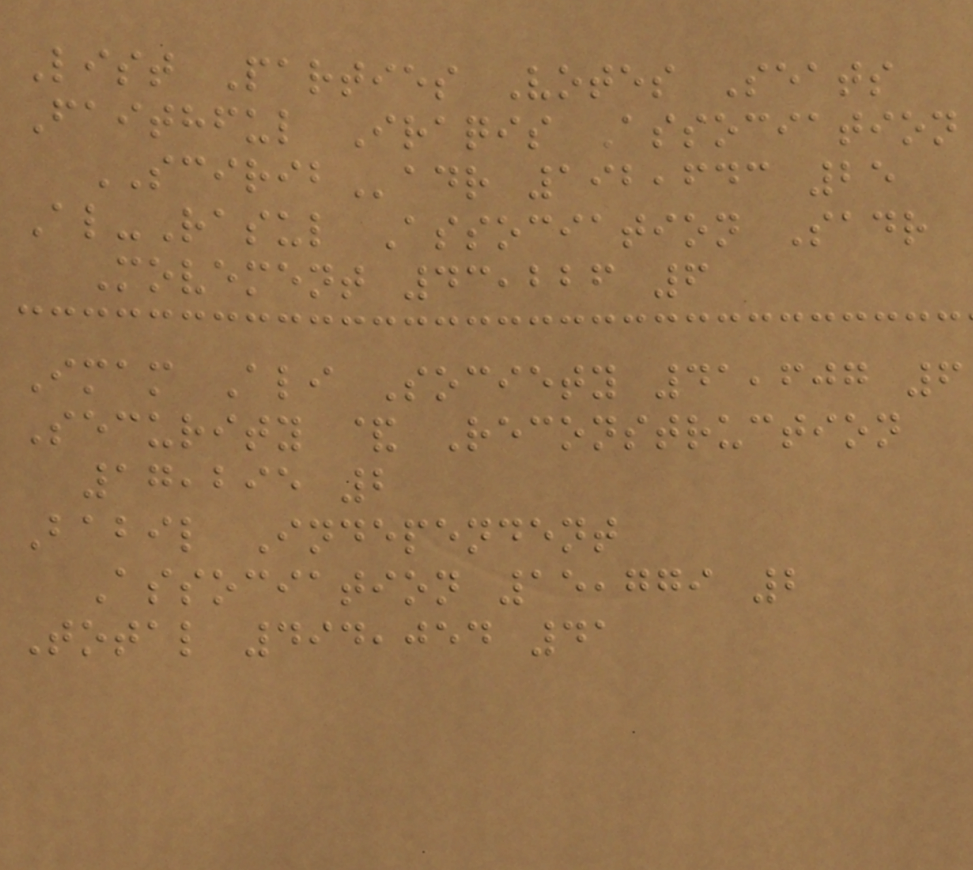List Parties Votes Seats
Faithful Iraqis Association
SCIRIBadr 192,643 25
Al-Rasul Association Sadr
Movement 43,226 6
Imam Ali Society 41,607 6
Security & Reconstruction
17,295 2
Babil Independent
Association 15,779 2
Total 494,054 41
